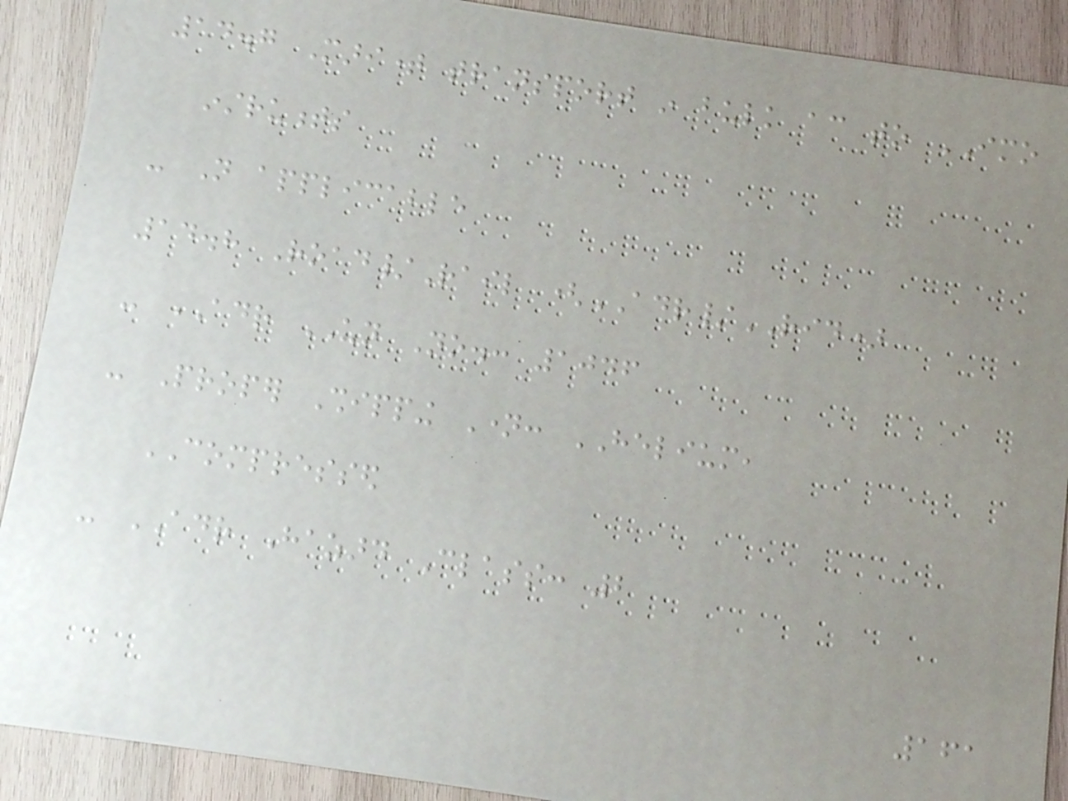14.7 Maritime transport in bulk according to IMO
instruments
- Not applicable
14.8 Road/Rail (ADR/RID)
- ADR UN No.: 1046
- Proper Shipping Name: HELIUM,
COMPRESSED
- ADR Hazard Class: 2
161
